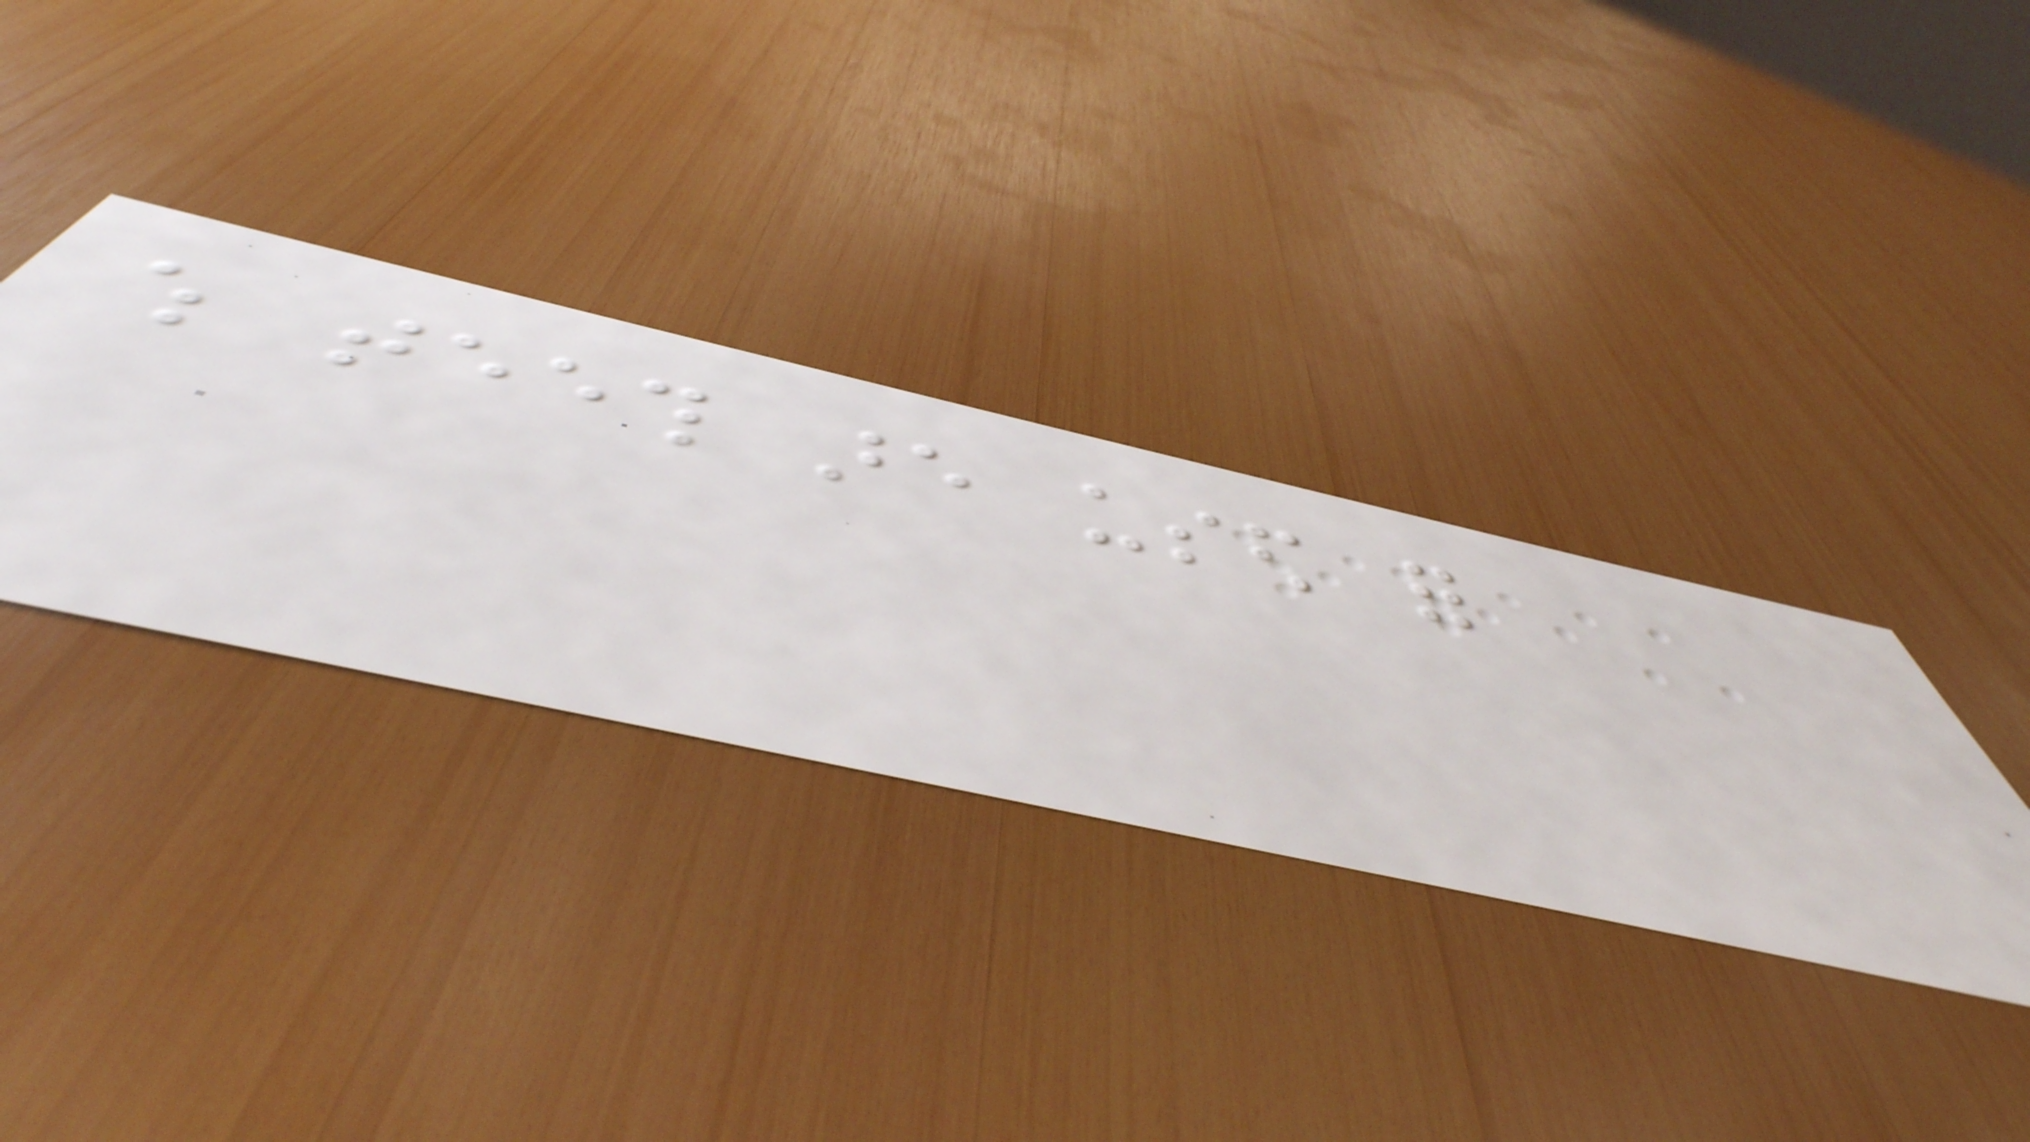which teeth are used for
